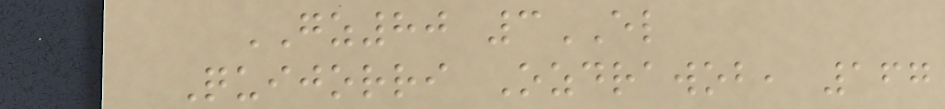GZ80 3EL
Quijorri Ozdrawob, 167
